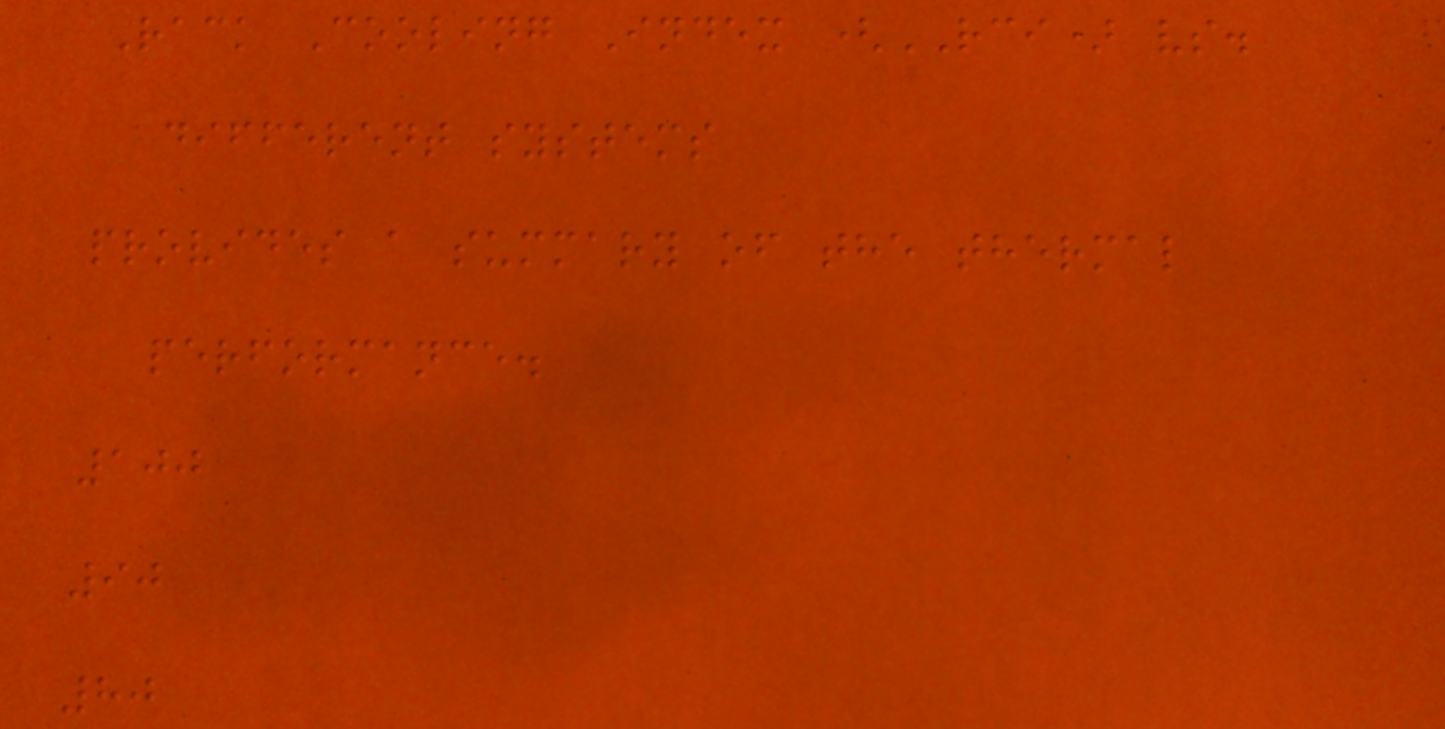Rack Cooling Index (RCI) vs.
different systems
provides a summary of the thermal
performance.
100
90
80
